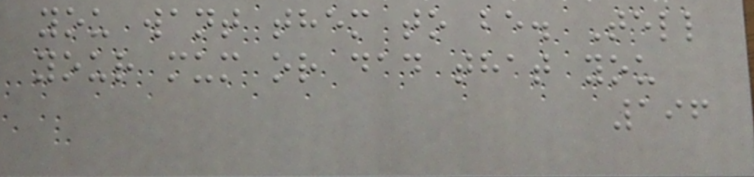you want them to be. Tell
your mum or dad that you
196
